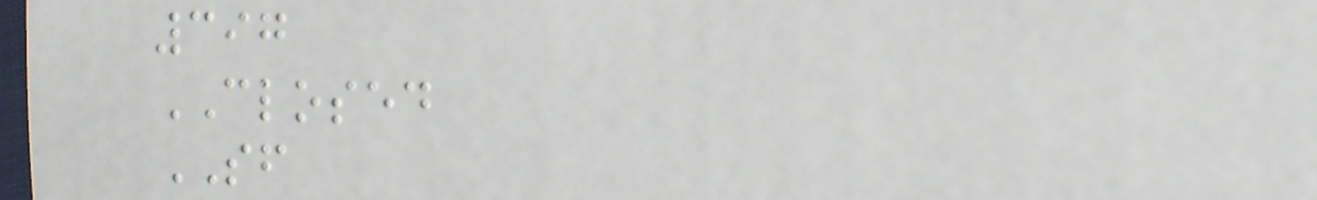397
CLOSED
SF
